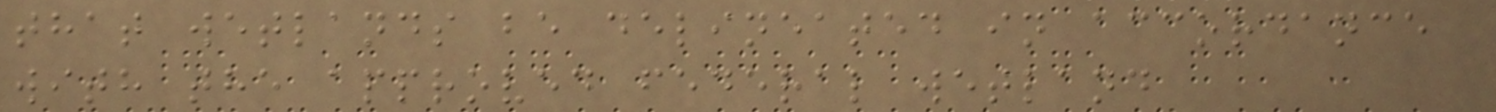that wetlands be delineated in accordance
with the approved federal wetland
